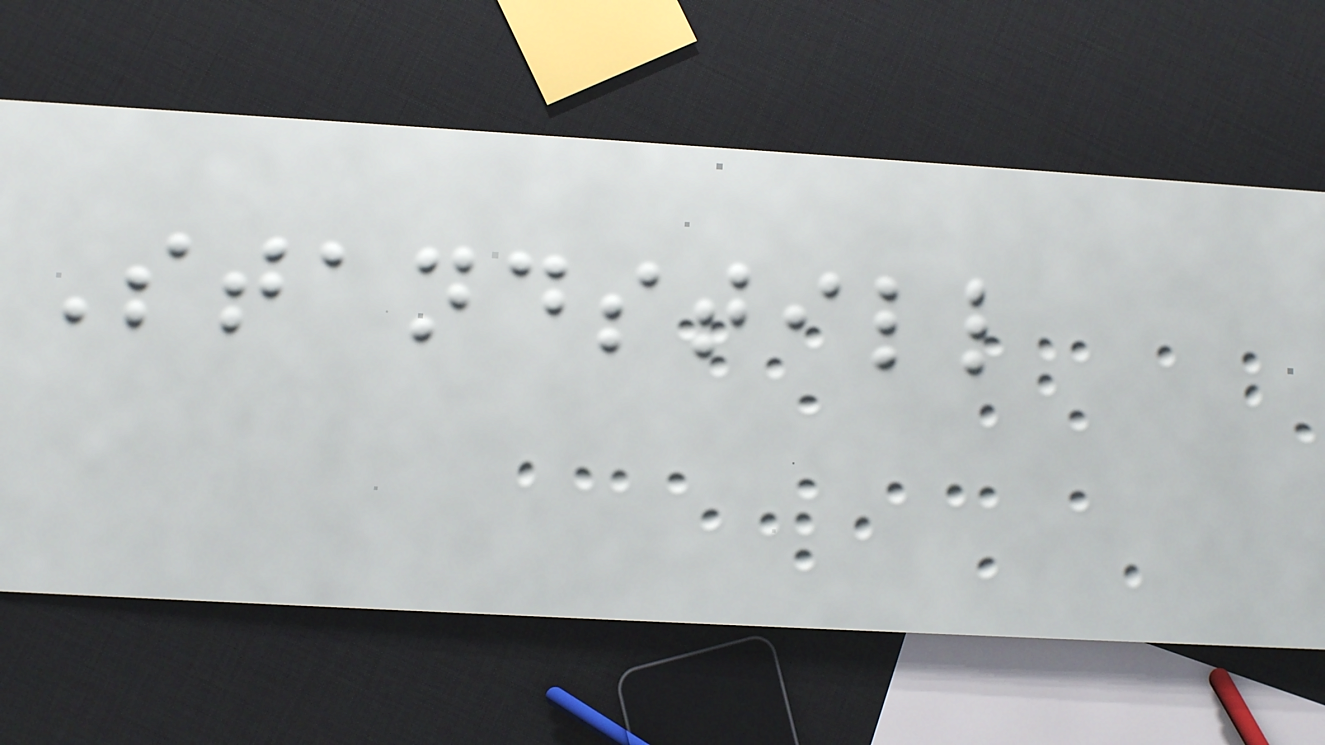Standstill
